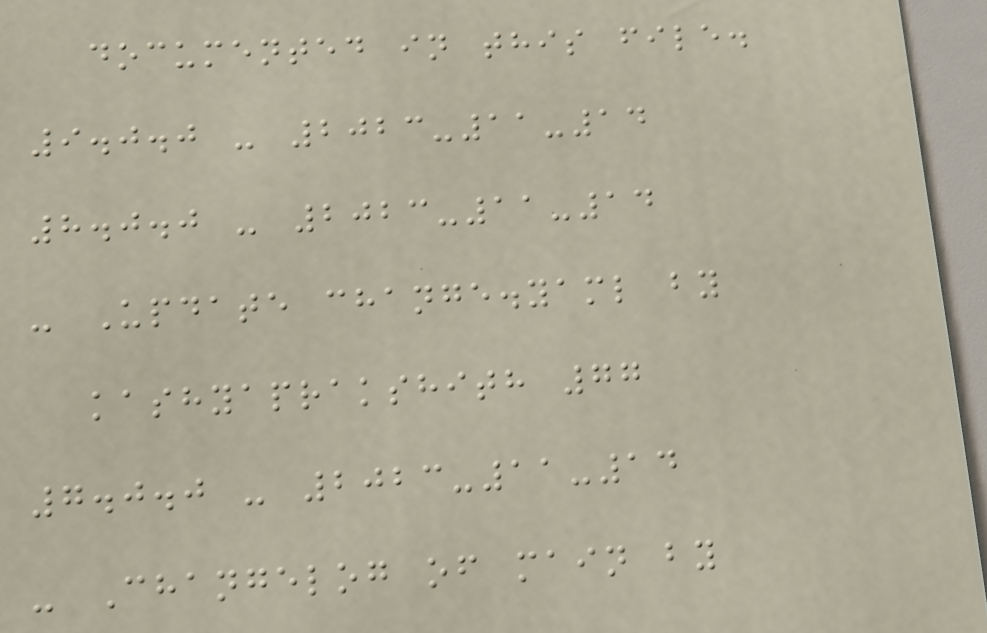documented in this file.
9.0.0 - 2023-11-14
8.0.0 - 2023-11-14
- Update change.yaml by
kashyaprakshith 77
7.0.0 - 2023-11-14
- Changelog of main by
